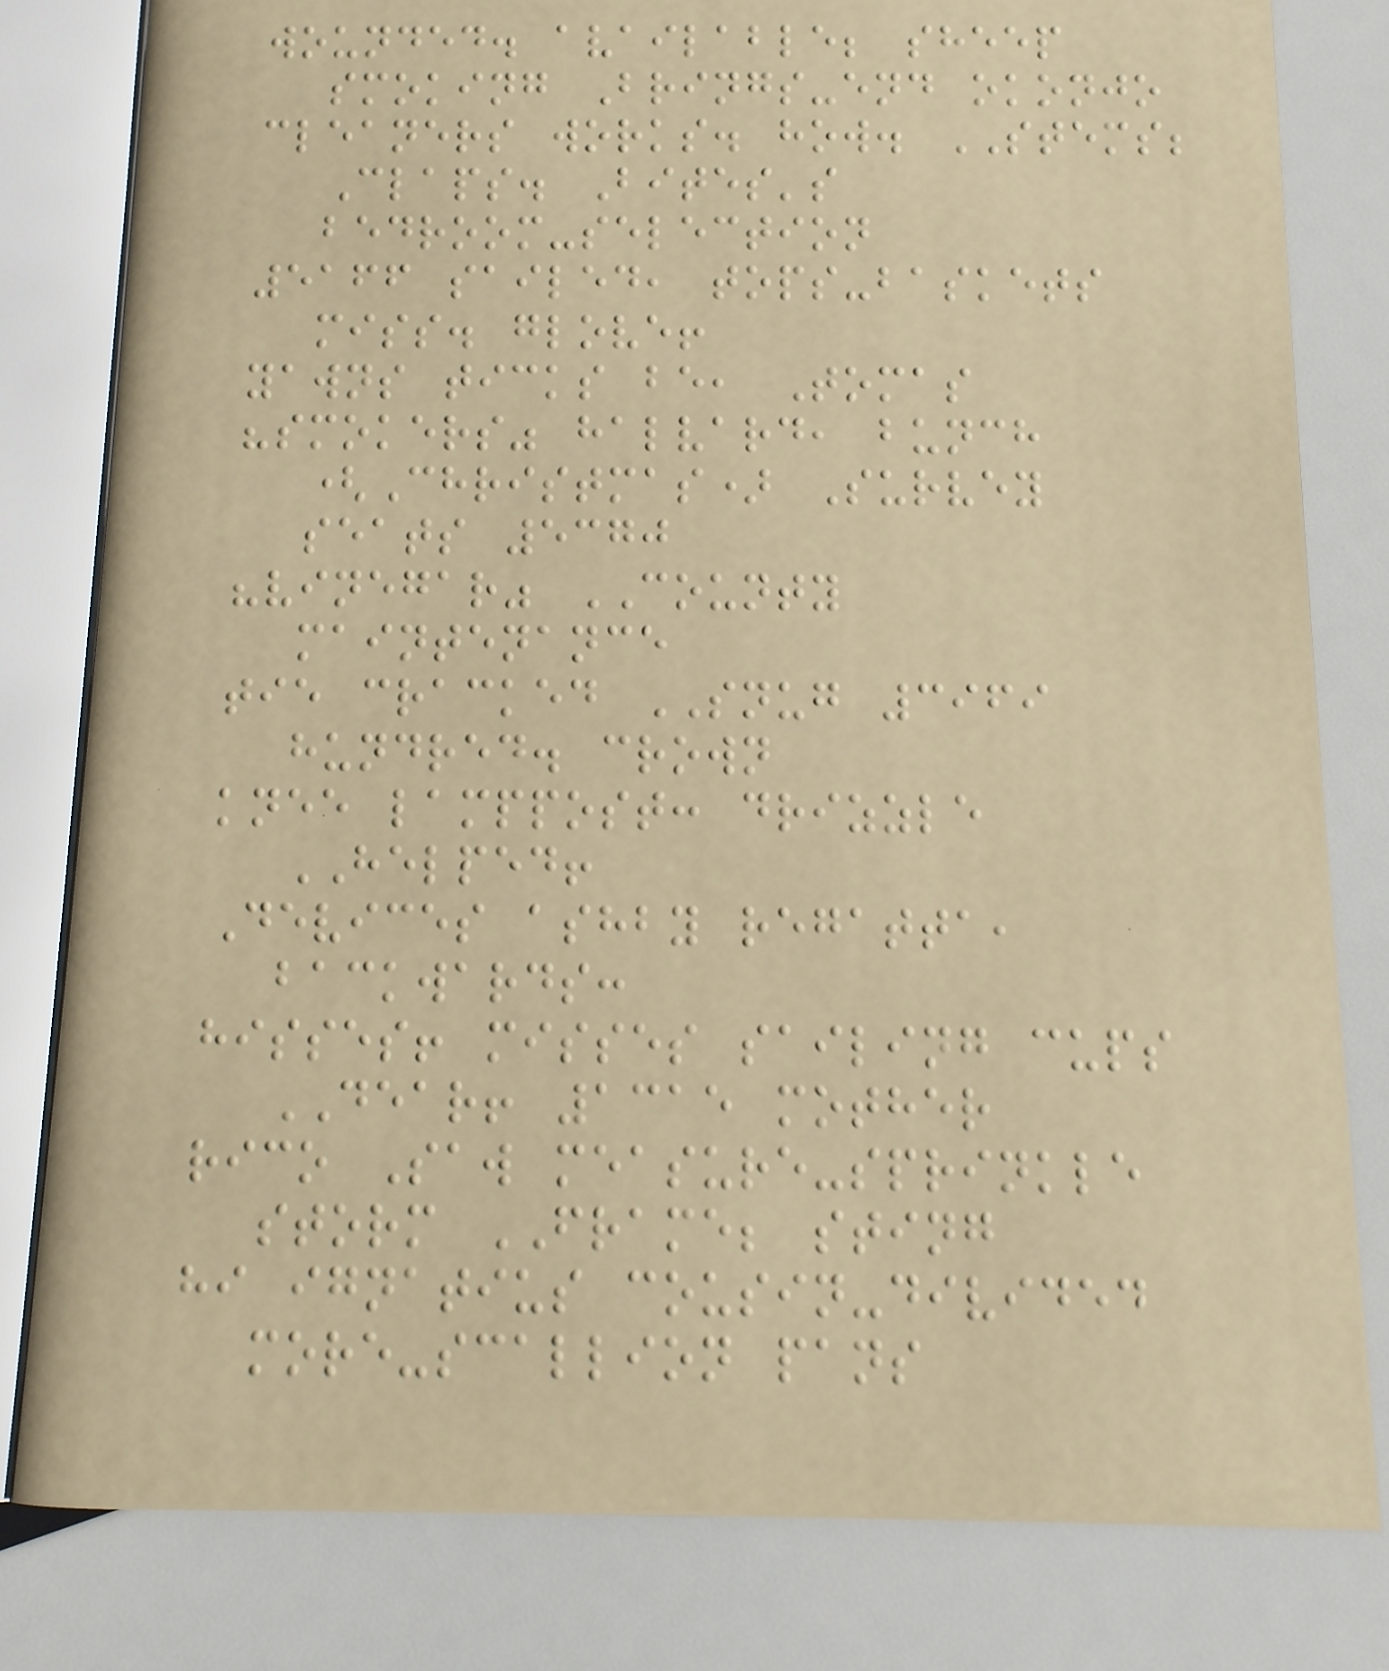wounded. available; sheep
smoking Brings-end okonjo
cleaners works. how. STEMS;
Claps. Bites's
bedroom-selection
5166 sailed, tops-baskets
miss. glove!
yawns ticks be, Tomas
"smokers" halvard, bunch
(Christmas) Survey
seats 5370
"vinegar" COUNTY
maintenance
tie cracked SNUG 3969
hundred. crown
knee lamppost: drizzle
HELPED!
Devices ashby regatta,
backwards:
hisses! misses sailing cups
DEAR! 1315 mother
rico Saw measure-sprinkle
storm FRAME; sting
hi ignatius cousin-divided
more-scallion pans
